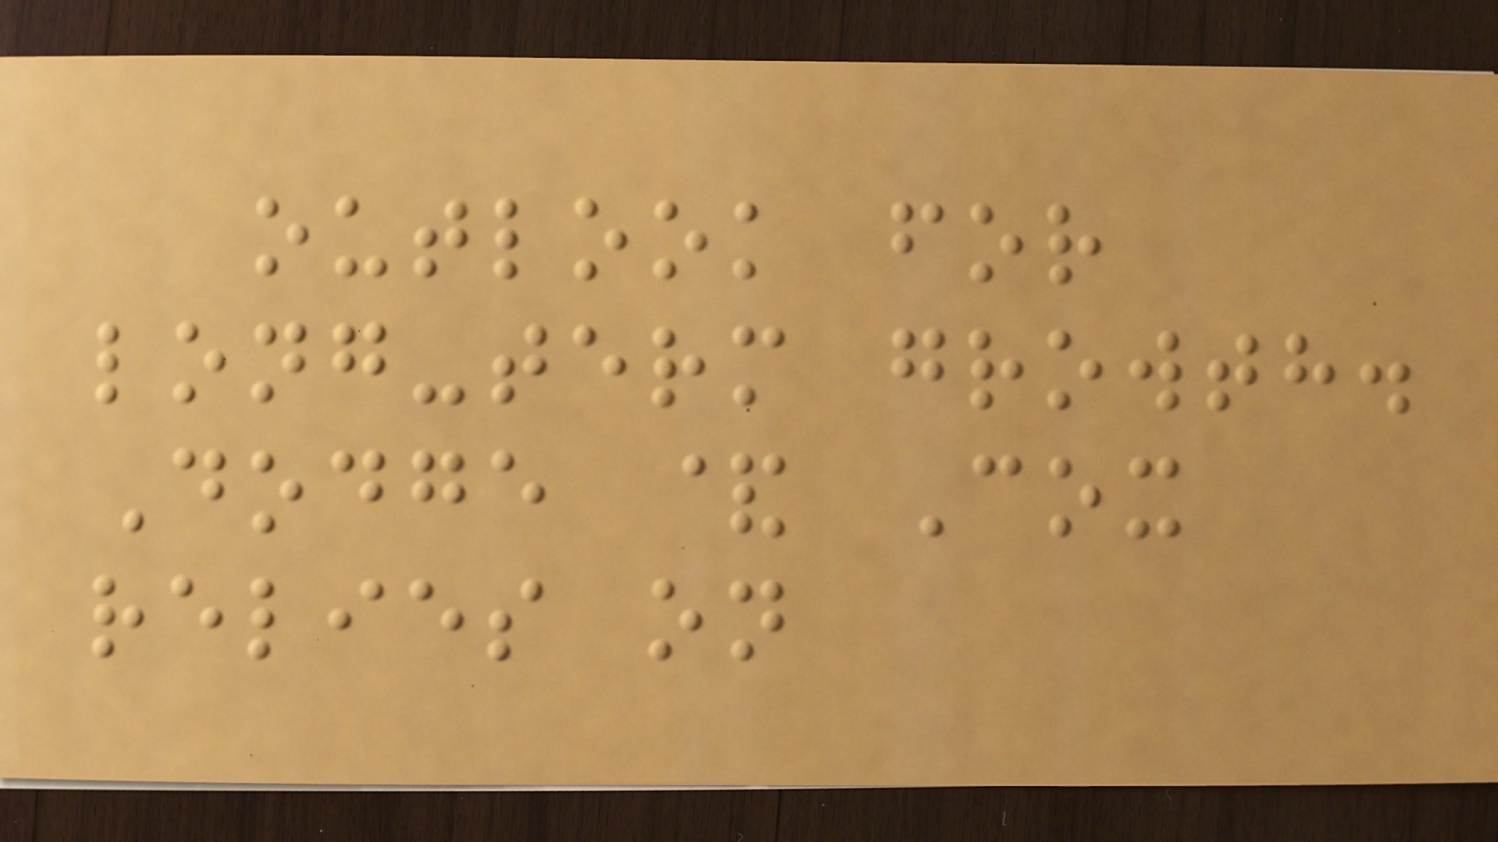outlook for
long-term growth.
Dodge & Cox
relies on
